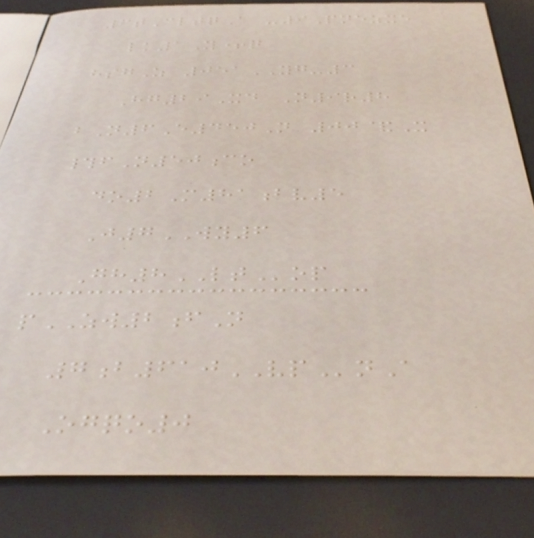6tCltqA -9Pnezxe
lk1Y+q
hsgZ 051YG-3
Hg29Xd N9r8
bN6E450N 00&X
#fN50co
do2M81bv5
J7WY6
Gh8LTop
pZW2fN
7b610VPnA
Ogqo0
